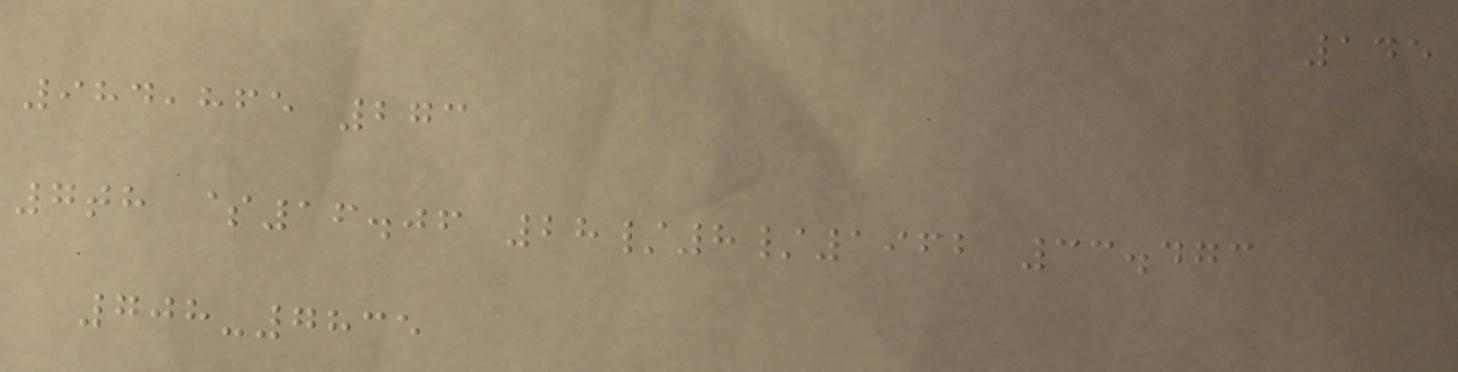145
984,865 273
7th $16.06 28/8/1962 33.473
708-7835
